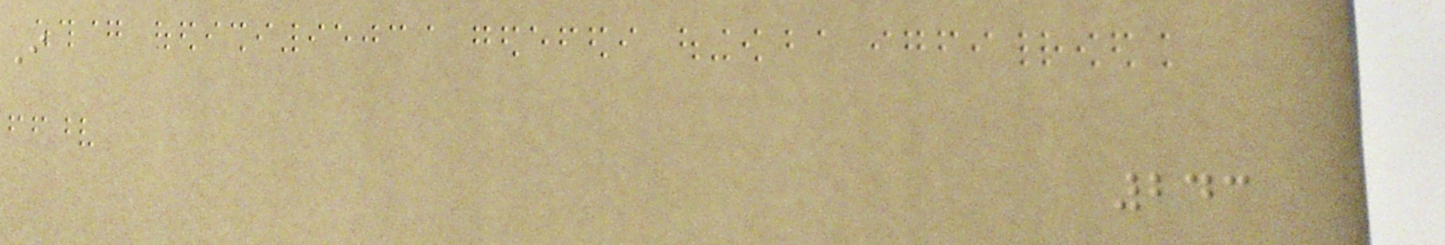I
243
